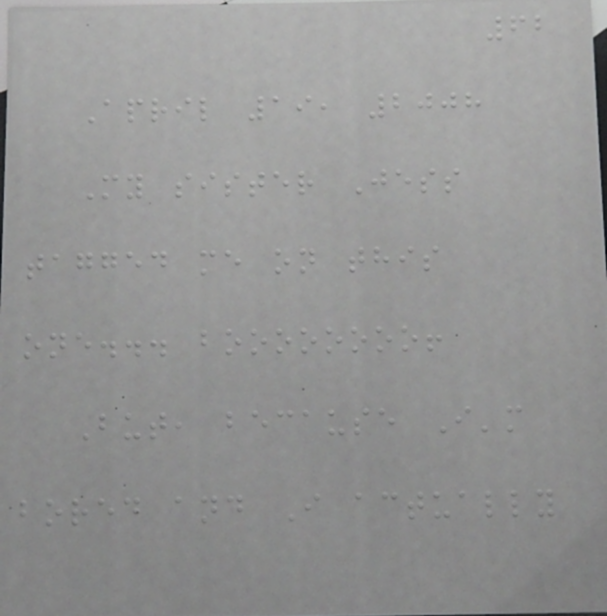62
April 19, 2008
My sister Jess
tagged me on this
one... boooooooo!
But, because I'm
bored and I actually
